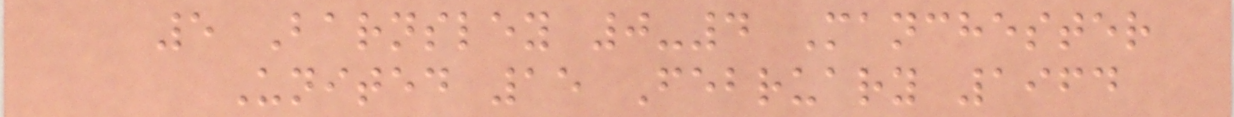5 Barnsley 0-4 Manchester
United 15 February 1964
